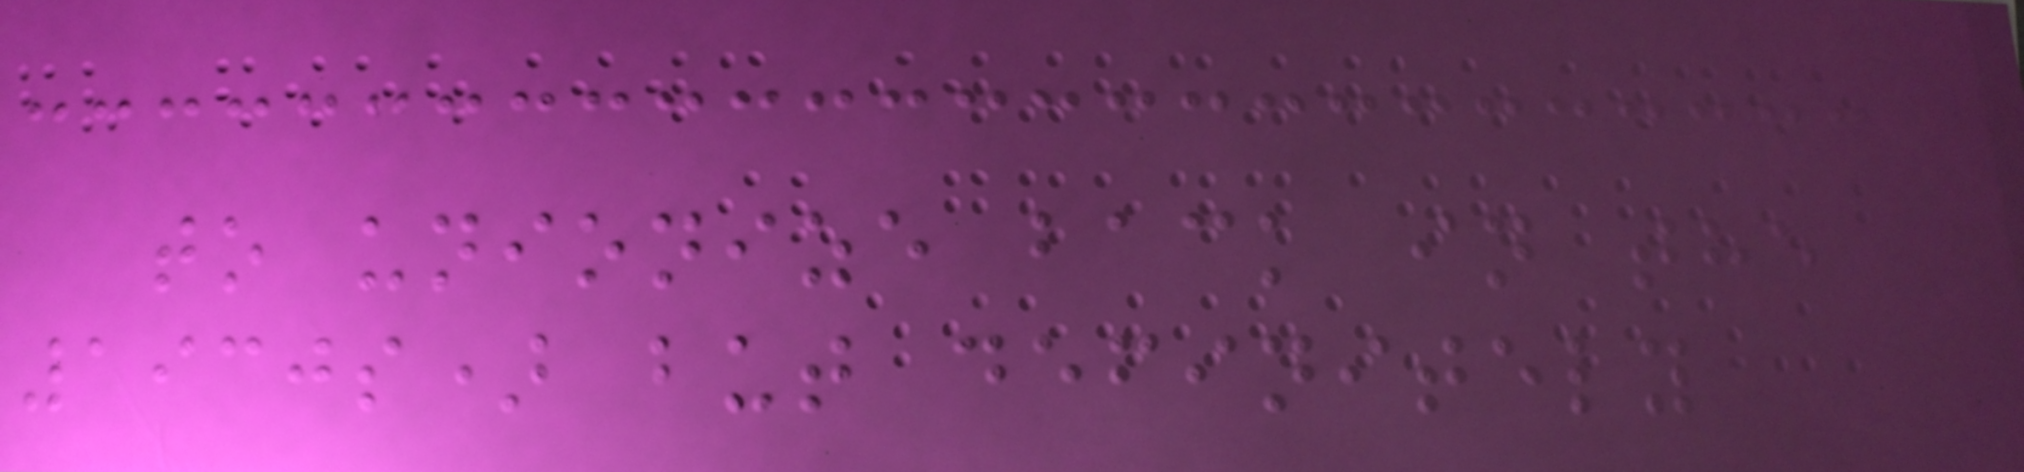to unionize back in the
1930s) but definitely
